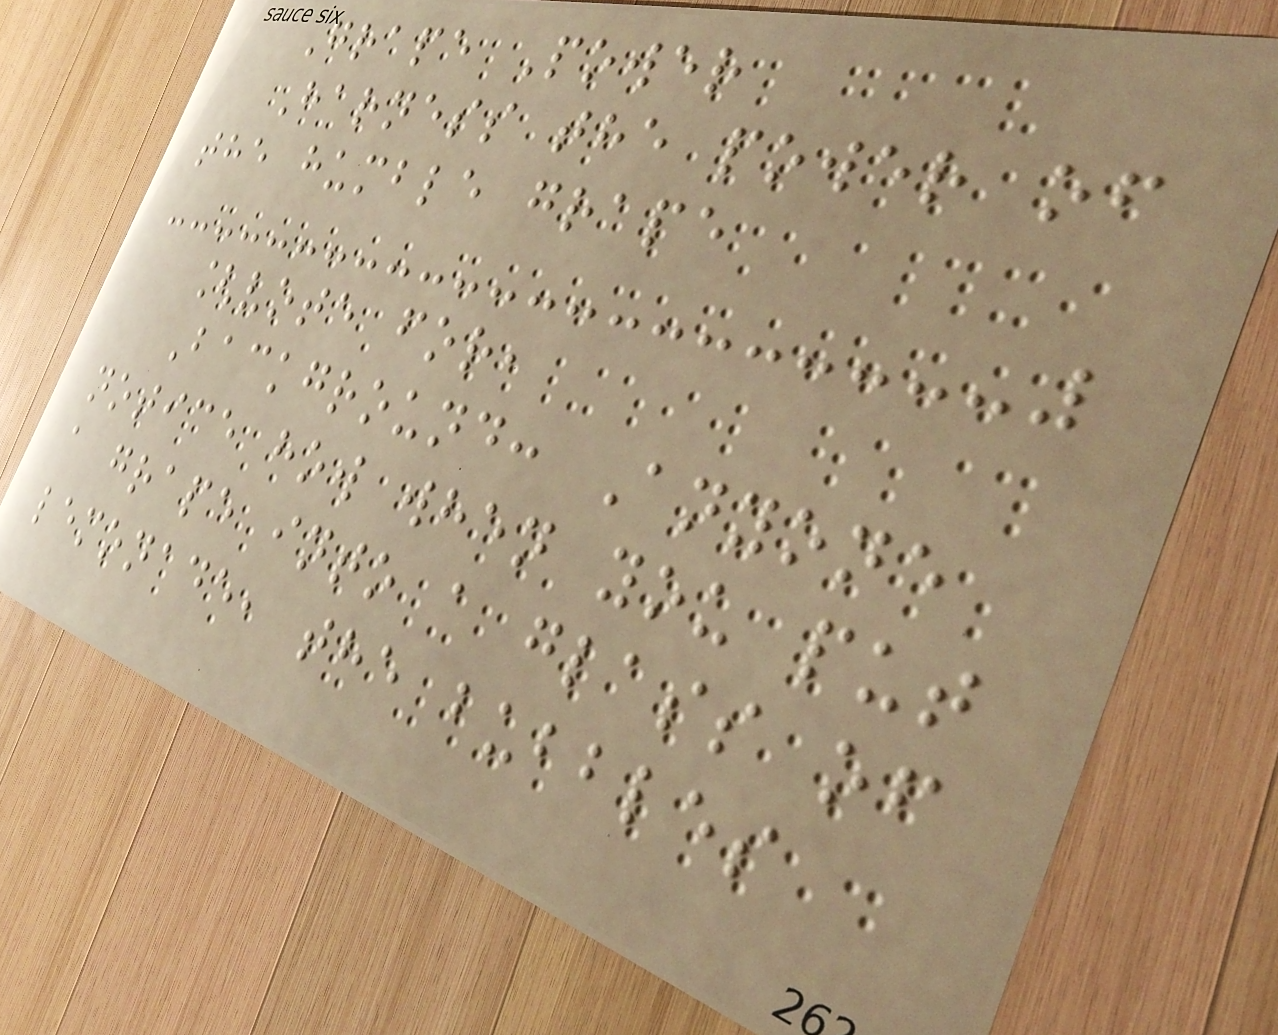Grape Power
Harness the power of
the humble grape
[vote for,
Background: Anyone
notice how when you put
a grape into a glass of
lemonade, the bubbles
